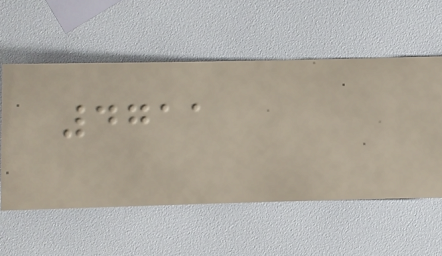4711
